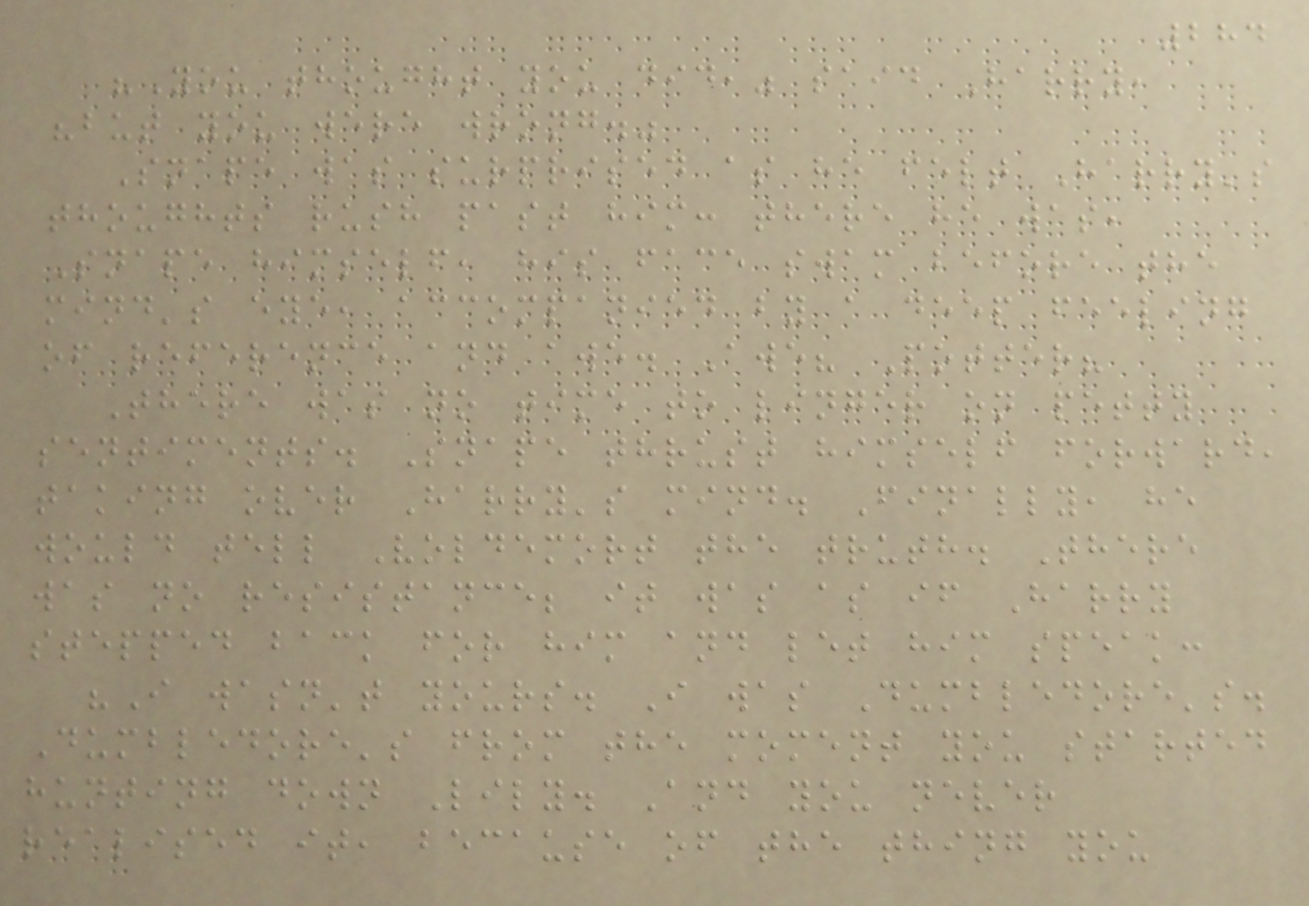284
"You thought you did," said Harry,
"but you were wrong."
Snape was surprised as he felt Harry's
thoughts rush past him: there he was,
Snape himself, his face swam before the
mind's eye, accompanied by a deep feeling
of reference and awe. Awe? Potter?
There was no time to linger on petty
sentiments. Snape thrust himself forward,
taking over Harry's mind. Finally, he
would tell Voldemort the truth. There
was no resistance; it was as if Harry
stepped back for him and let him speak:
"I wasn't yours. I was Dumbledore's.
Dumbledore's from the moment you started
hunting down Lily. And you never
realised it, because of the thing you
